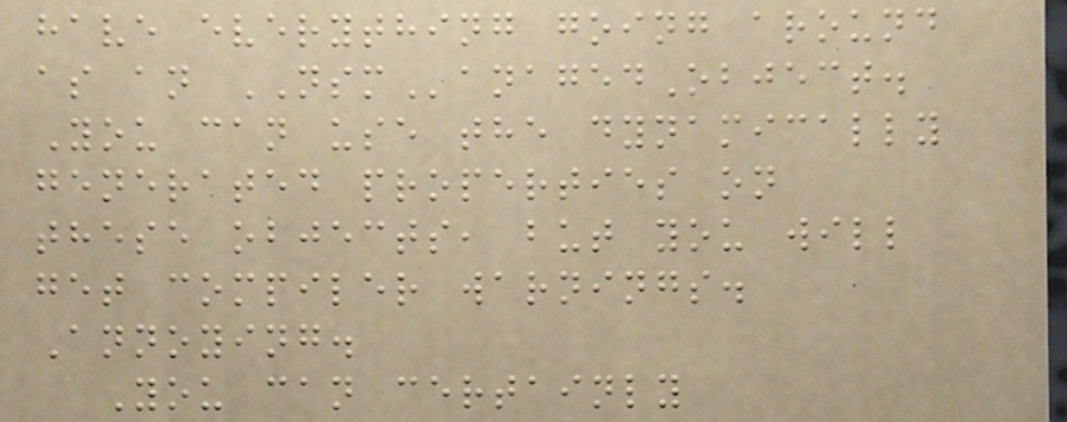have everything going around
as an NSManagedObject.
You can use the dynamically
generated properties on
these objects, but you will
get compiler warnings.
Annoying.
You can certainly
